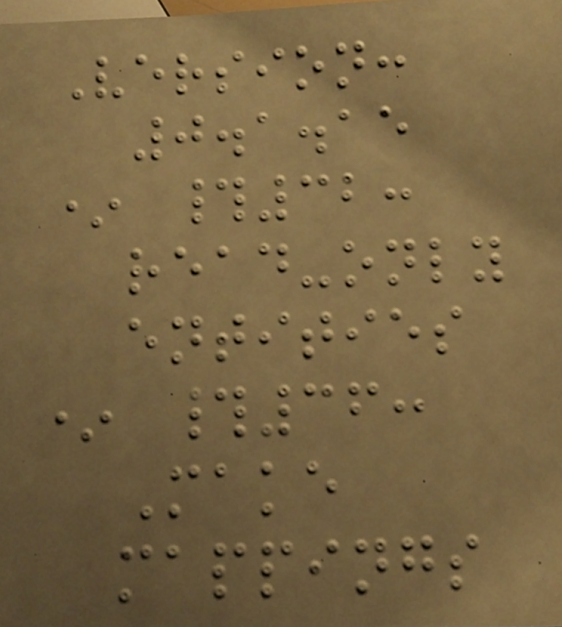Version:
0.1.15
* #32:
read-only
entities
* #36:
Make
mappings
